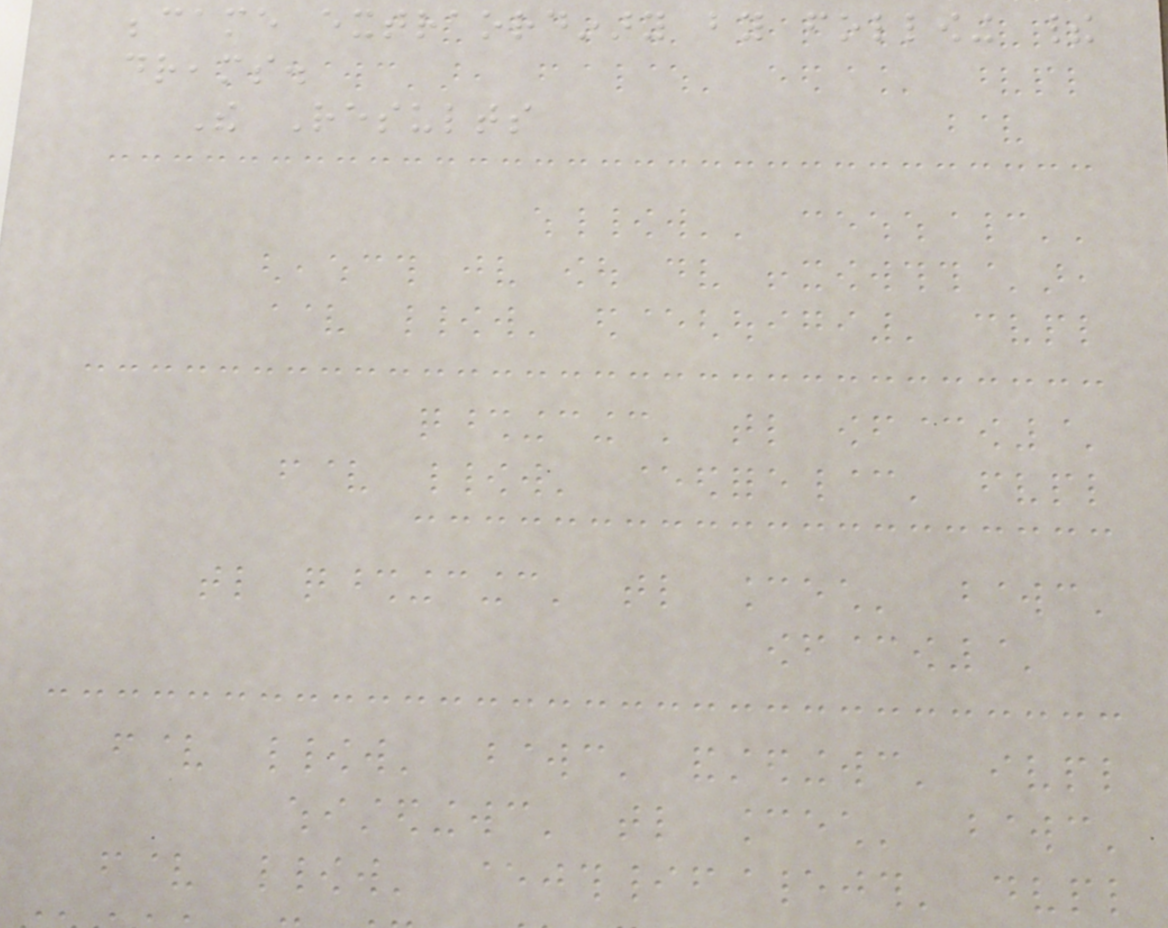became extraordinary by following their
dreams.
The Results
